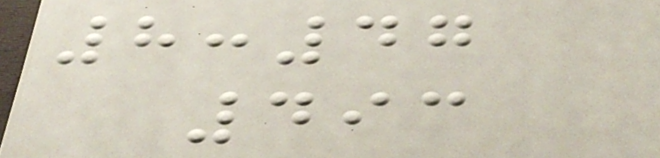8:47
493
